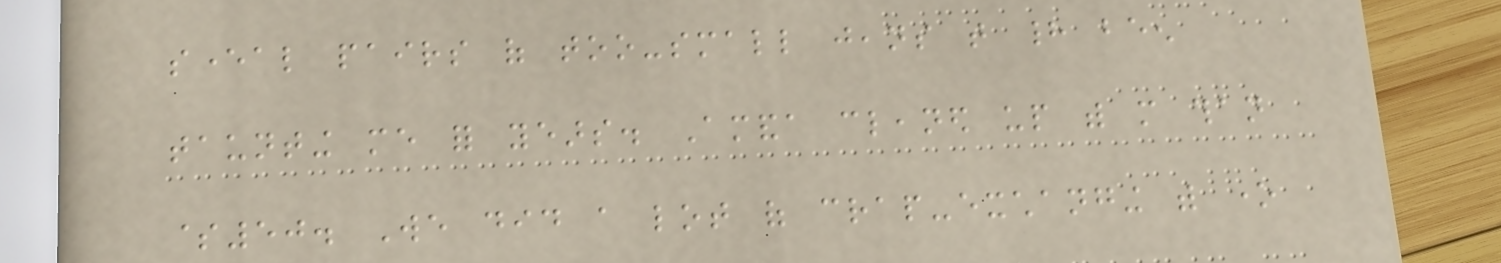several pairs of too-small jeans that had been
taunting me for years. Amanda cleaned up with more than
$50. We did a lot of crap-exchanging with one
